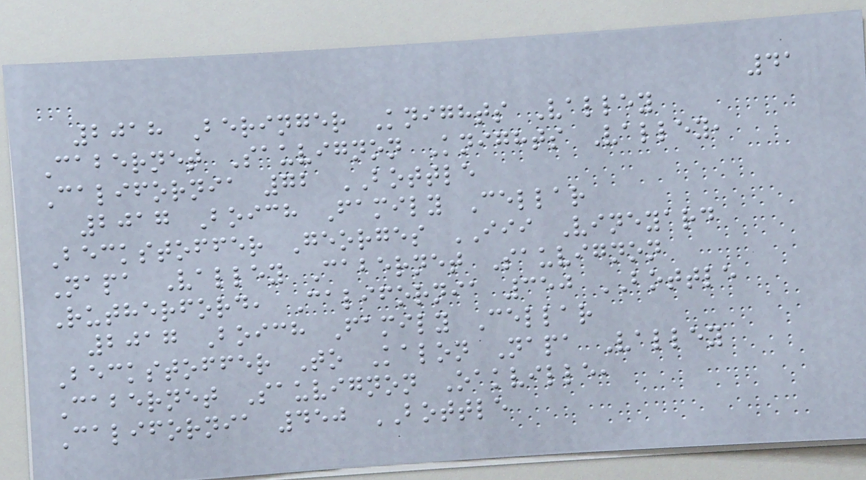41
2018 Beringer Knights Valley
Cabernet Sauvignon Knights Valley,
California 72 BOTTLE
2017 Boich Family Cellar
Beckstoffer Georges III Vineyard
Napa Valley Cabernet Sauvignon
Rutherford, California 350 BOTTLE
2017 Boich Family Cellar
Beckstoffer To Kalon Napa Valley
Cabernet Sauvignon Oakville,
California 450 BOTTLE
